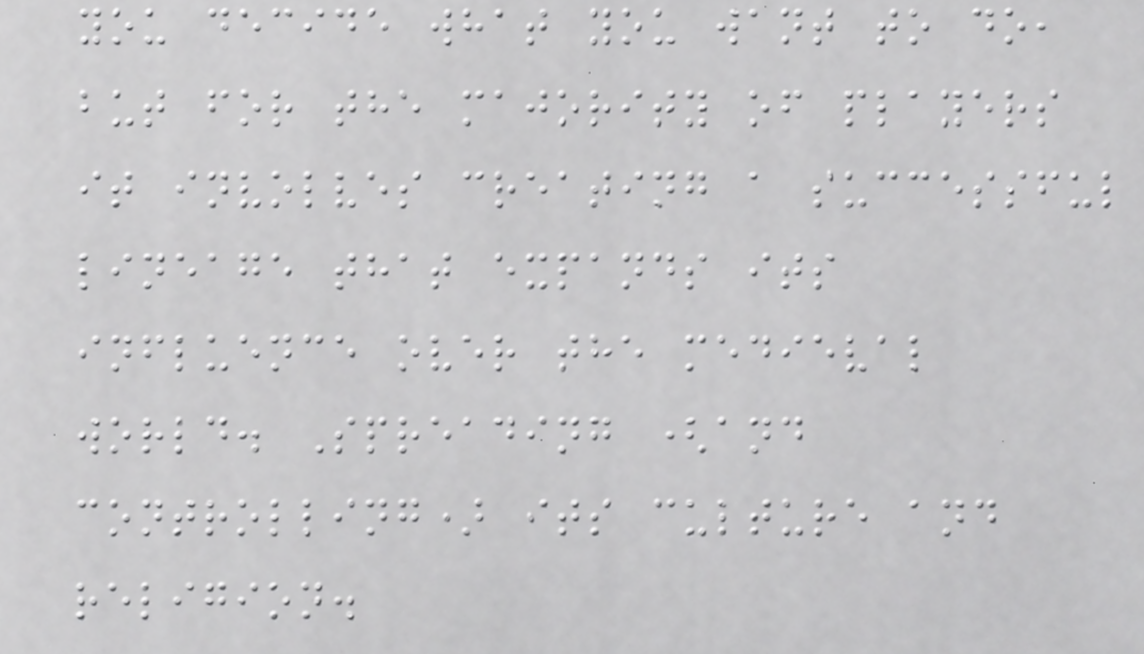you decide what you want to do,
but for the majority of players
it involves creating a successful
lineage that expands its
influence over the medieval
world. Spreading (and
controlling) its culture and
religion.
